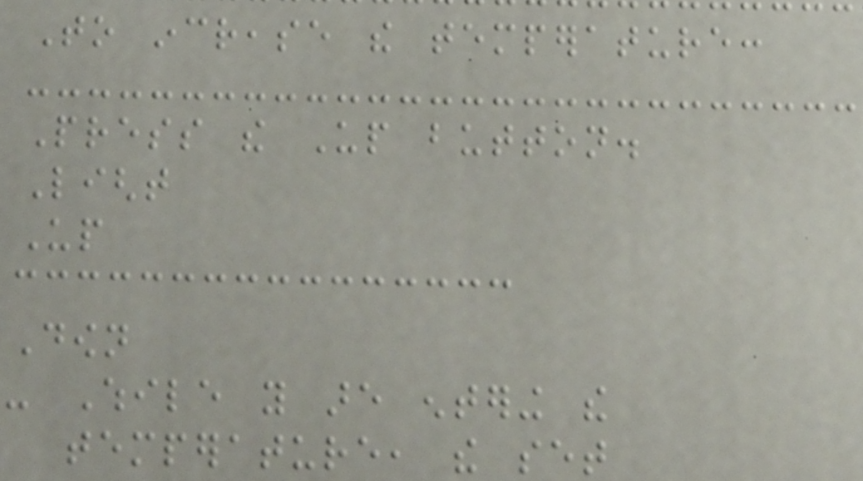To increase the temperature:
Press the Up button.
Light
Up
Down
- While you are entering the
temperature, the set
